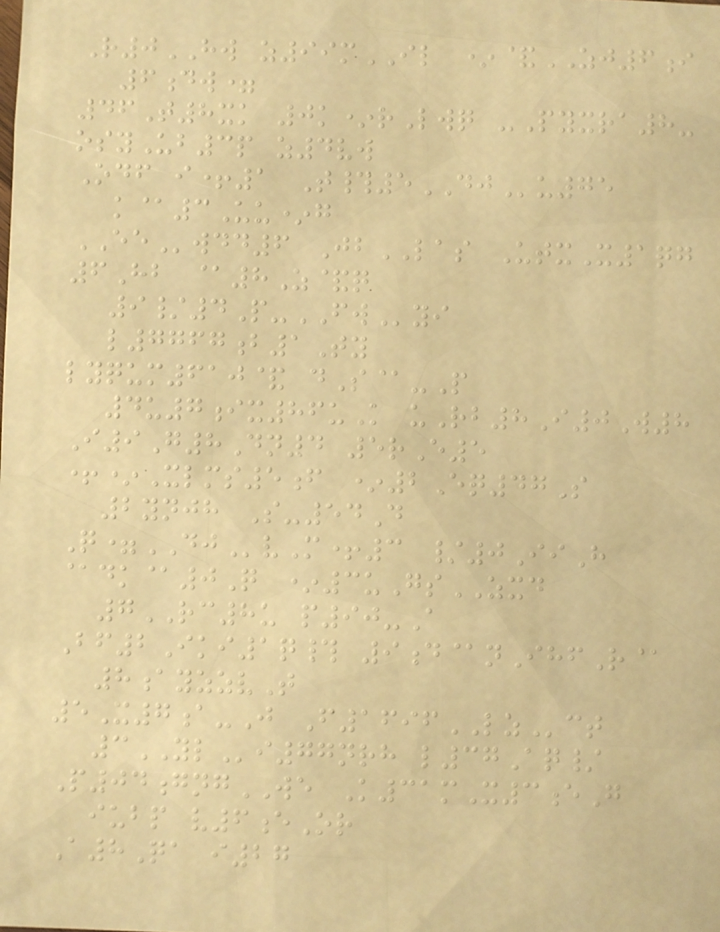R0HW z99mIL *&ZJ6i
6dw=
46T8xk 0k*rLwq -Pyxra8-
osyUb3p z4vw
Odf i+1 T#5DJu75
k@3Uu*g
EEwdd6 JbLAS UtxX1qg
6Hb @8Z&q
9/4P-FWyi
l7767b1Ty
lyqum610& dS@-P
4u7ix86uK uRb8I0W8
I9G8Dn4 5rE5
+*Xlms5f *2Eq47S
2ynjh S-54D
Q=DJvM+3 /0IiH
@dk@0Q *3uGsZXD
7RC8u p90-A
Bf2Iki1q# 9d@nIhfR@
8ayzzvT
5X7a-J F1696LZct
3YLi77nrh l37Aq/
P04gngWE K31mX3eG
iubp v6eOr
A8Qa i27
